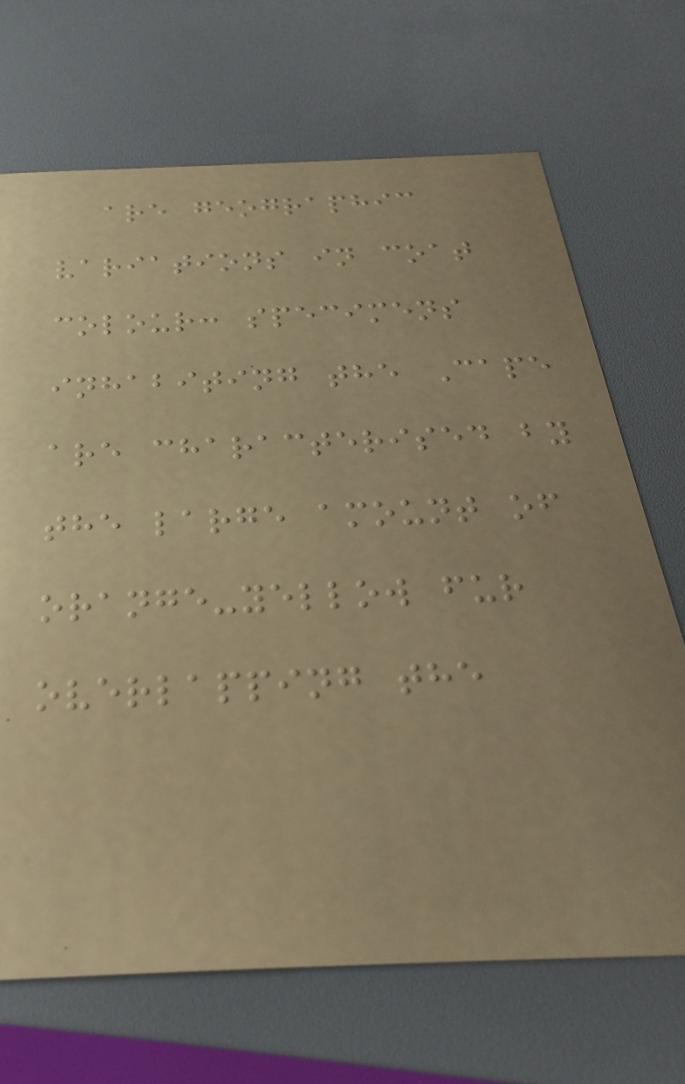are geographic
variations in coat
colour: specimens
inhabiting the Cape
are characterised by
the large amount of
orange-yellow fur
overlapping the
